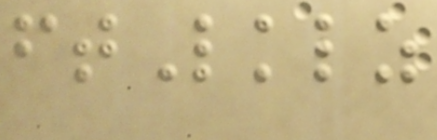ftLklz
